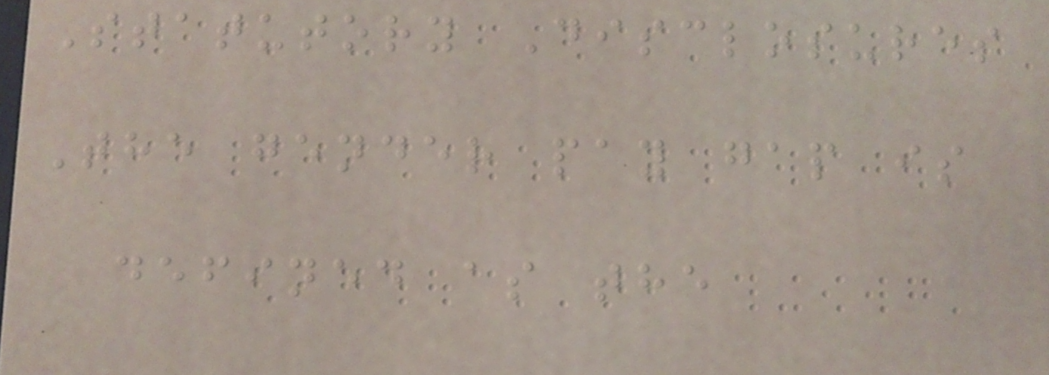Statutory Disclosures
The gender pay gap is
defined as the
